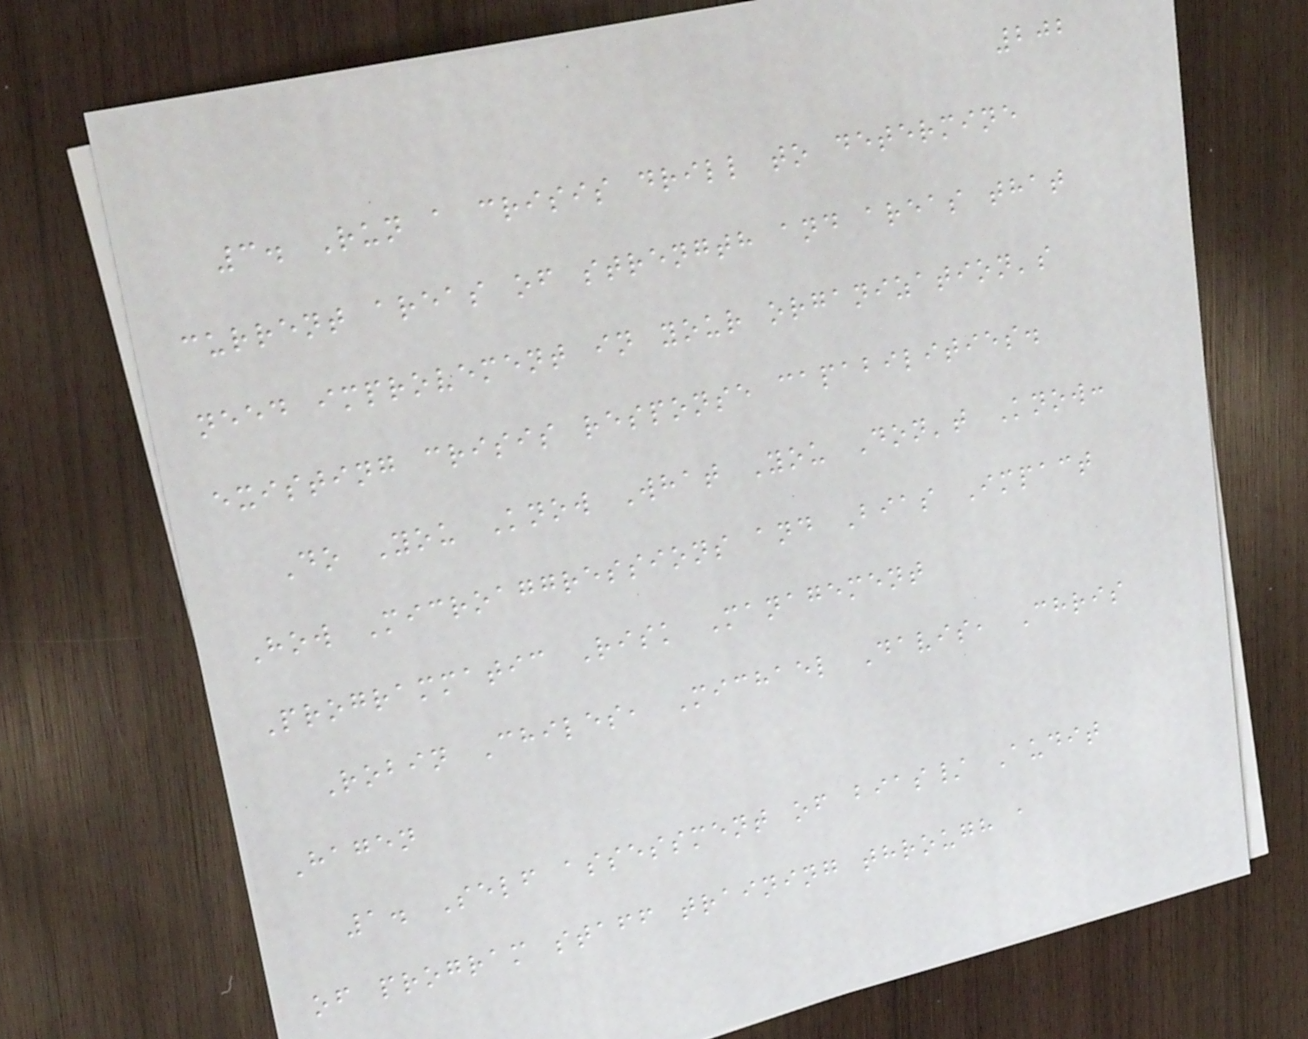202
3. Run a crisis drill to determine
current areas of strength and areas that
need improvement in your organization's
existing crisis response capabilities.
Do You Know What You Don't Know:
How Microaggressions and Bias Impact
Programmatic Risk Management
Robin Chiles, Michael Davis, Chris
Hagen
1. Self assessment of bias/ Audit
of program staff training through a
